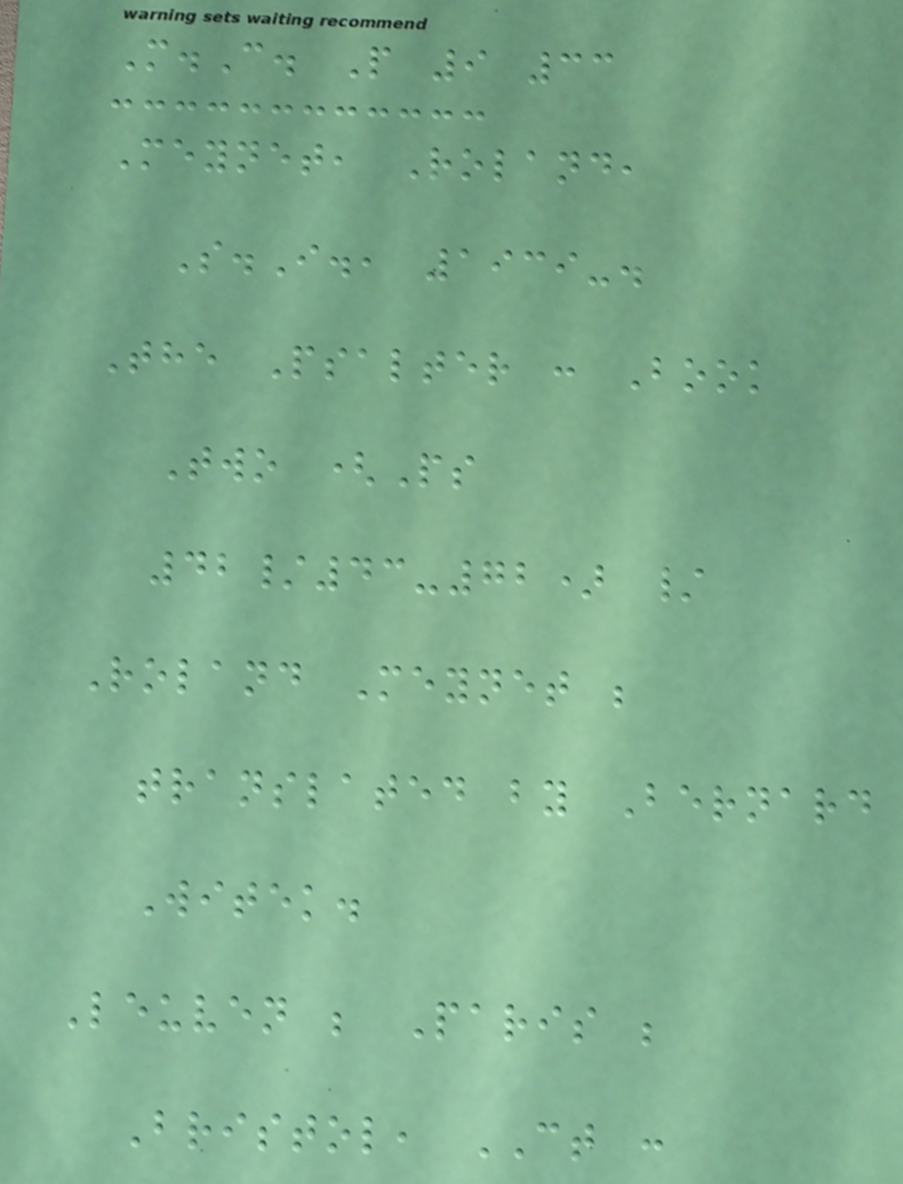M.C. P 9 33
Meynet, Roland,
S.I., 1939-.
The Psalter : Book
Two (Ps
42/43-72) /
Roland Meynet ;
translated by Bernard
Witek.
Leuven ; Paris ;
Bristol, CT :
